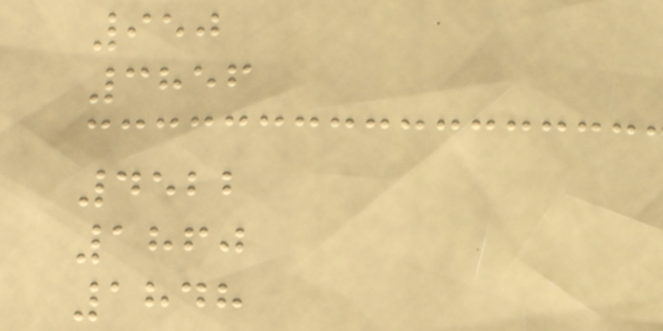950
3856
4522
1860
1848
